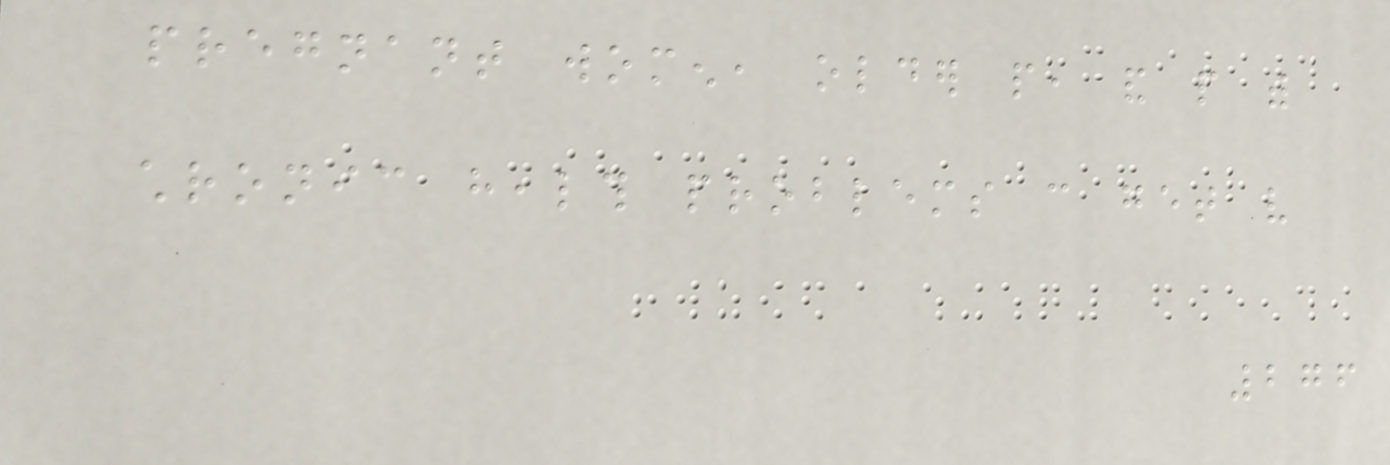pregnant women, older people, and people with
chronic health problems can get very
276
